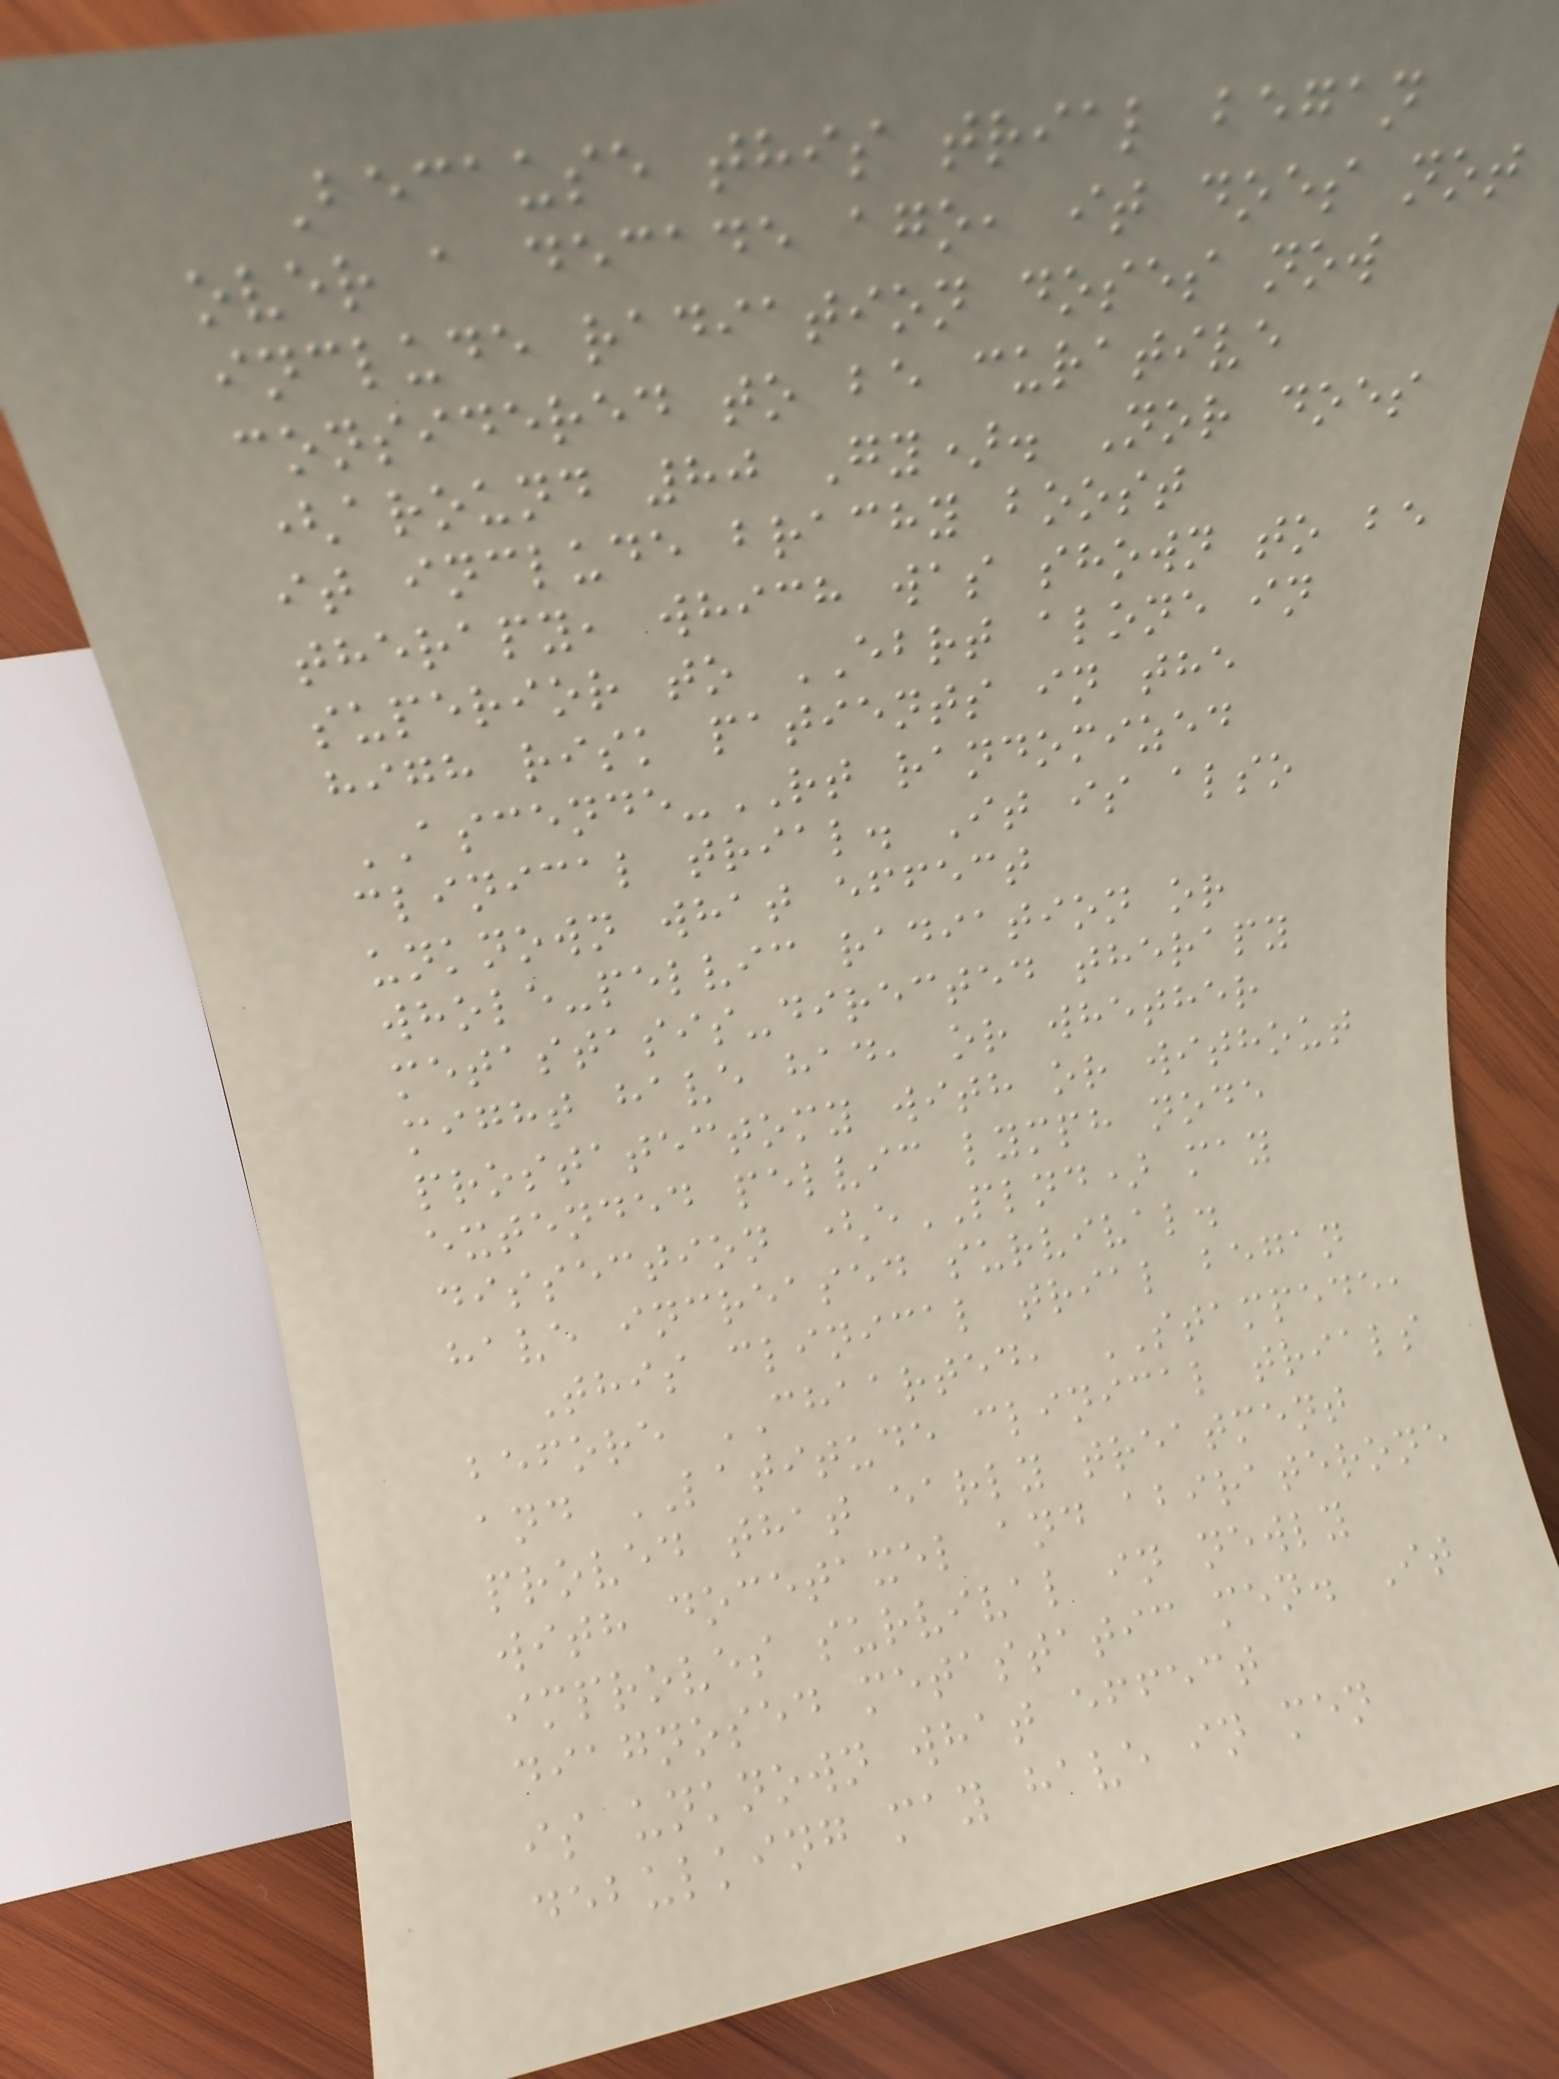Because this trial began
over a decade ago, it does not
include radiation doses now
considered to be curative
(around 80 Gy). Nor does
it include brachy boost
therapy, which was shown to be
superior to EBRT alone in
high risk patients in the
ASCENDE-RT randomized
clinical trial. It is also
unknown what effect
whole-pelvic radiation or
metastasis-directed therapy
might have had, or whether
prostatectomy with or without
extended pelvic lymph node
dissection (ePLND) may
have increased survival.
This clinical trial began
before CHAARTED, STAMPEDE,
and LATITUDE clinical trials
proved that early treatment
with docetaxel and abiraterone
improves survival in newly
diagnosed metastatic men. It
is unknown what effect
debulking may have in men
